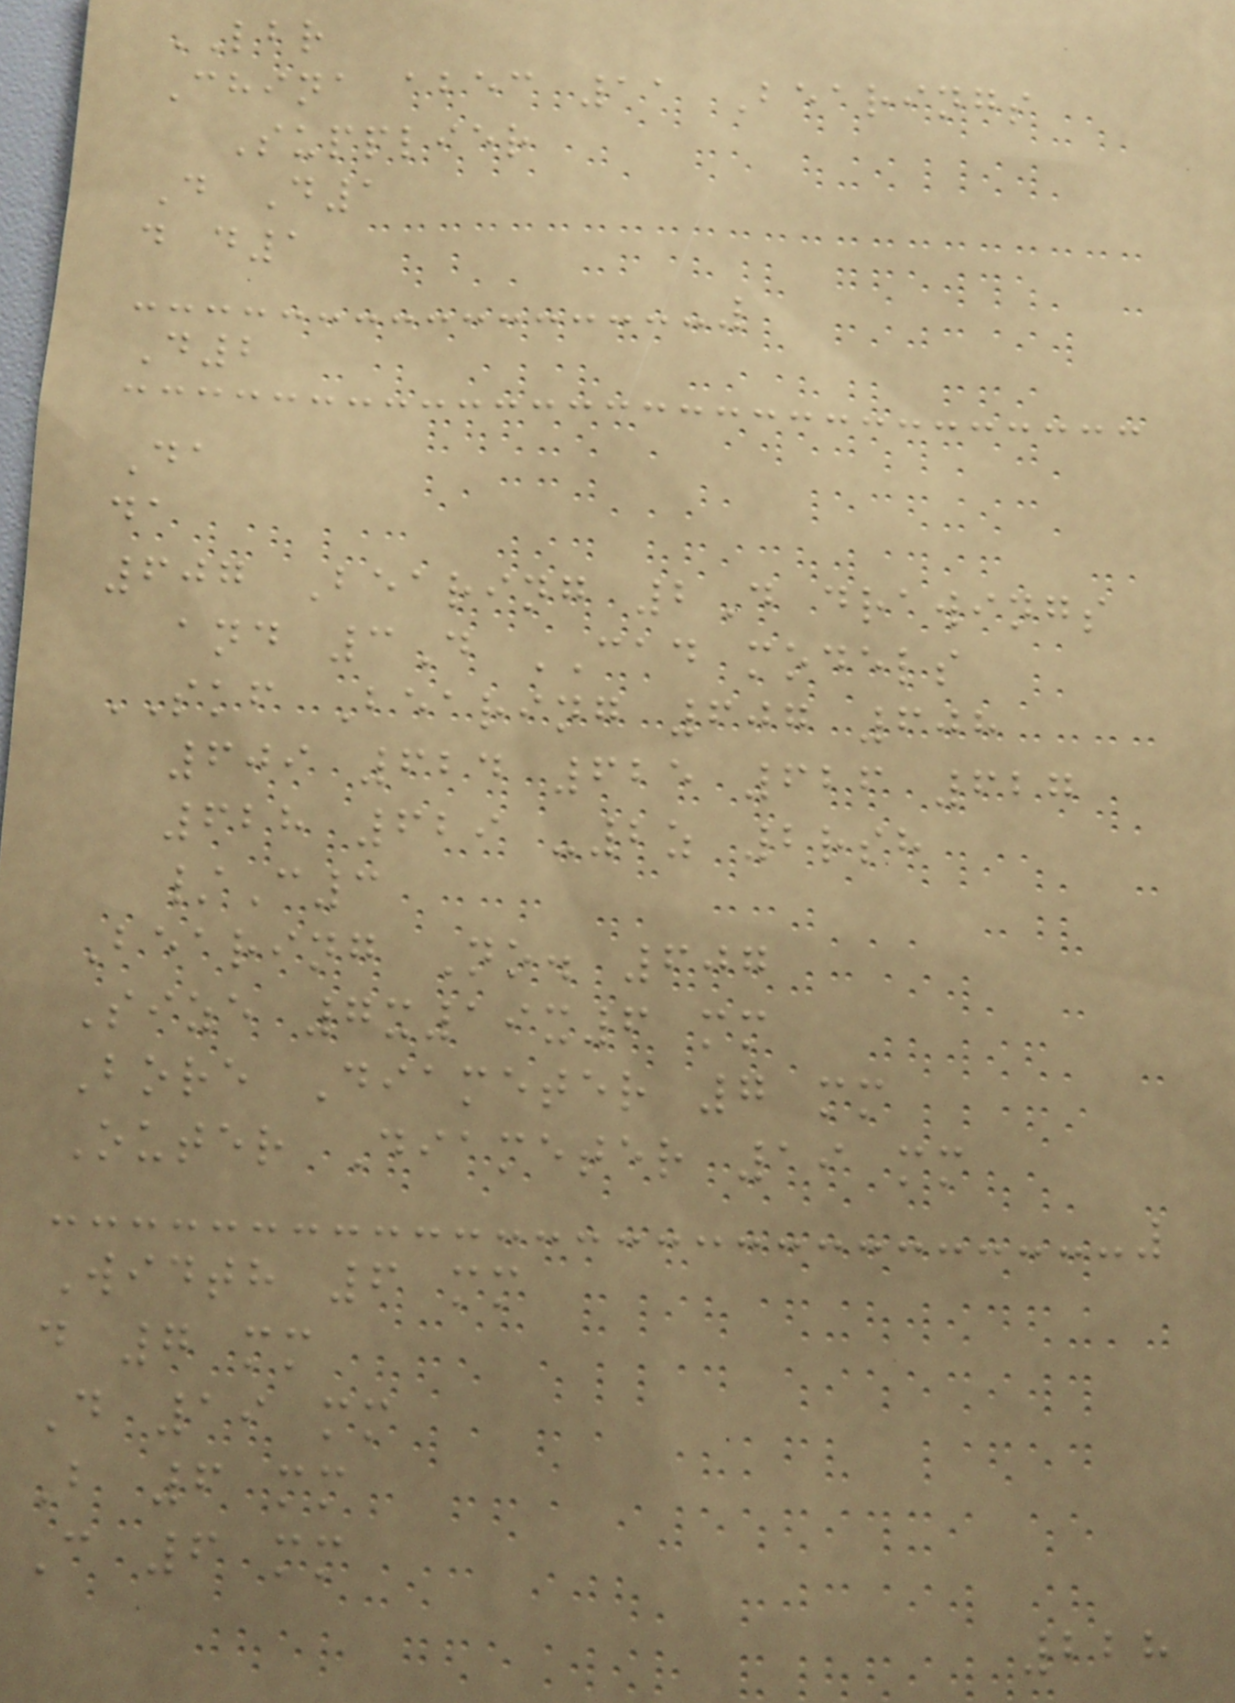LBR
China abec 11 Bearings
Supplier
D D1
d d1
D2
Da
da
607 Bearing 2D drawings
and 3D CAD models
SKF Bearing 607 608
609 624 625 626 627
628 629 -2z 2rsh
/C3
Bearing No. 607
Size 7x19x6 mm
Bore Diameter 7 mm
Outer Diameter 19 mm
Width 6 mm
d 7 mm
D 19 mm
B 6 mm
C 6 mm
228
